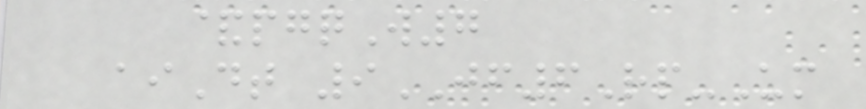&pgqW7
aiDt 9JF6Rp-Um
